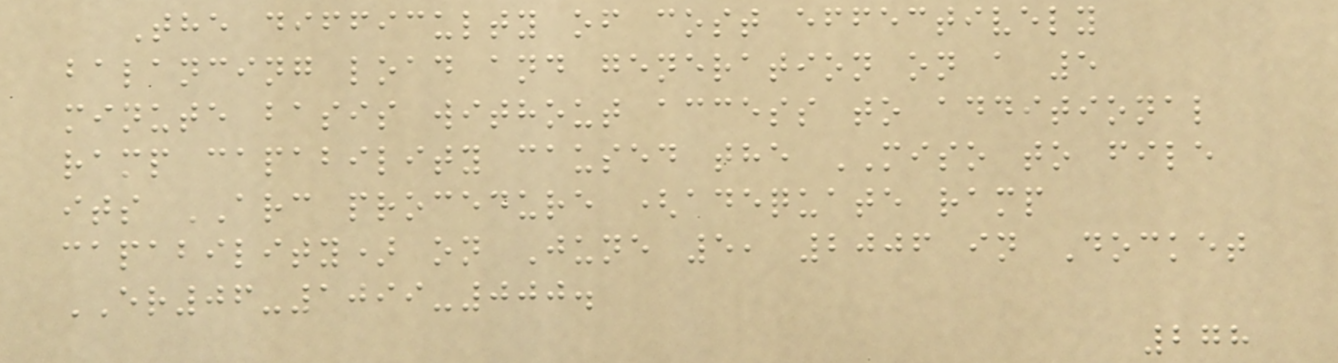The difficulty of cost effectively
balancing load and generation on a 5
minute basis without access to additional
ramp capability caused the MISO to file
its ARC procedure (adequate ramp
capability) on June 5, 2006 in Docket
ER06-1099-000.
278
